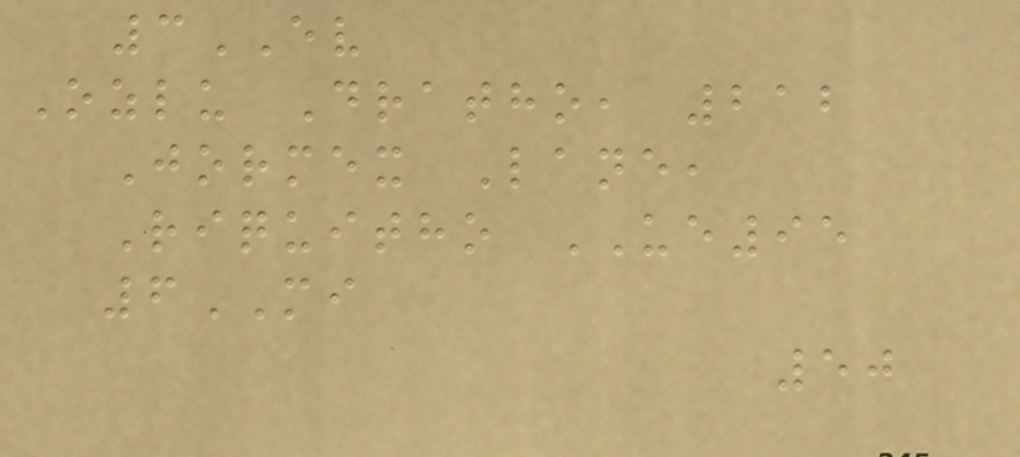3EV
Ozlu Dratho, 212
Jormex Lane,
Riquitho UE95
6MI
50
